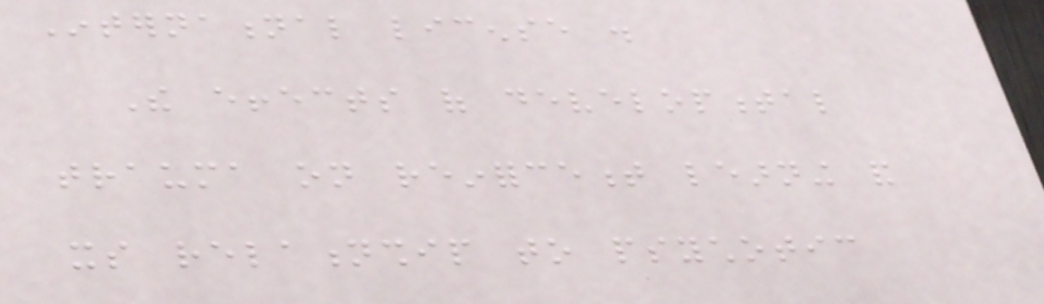International license .
The effects of developmental
trauma on reinforcement learning and
its relationship to psychotic
